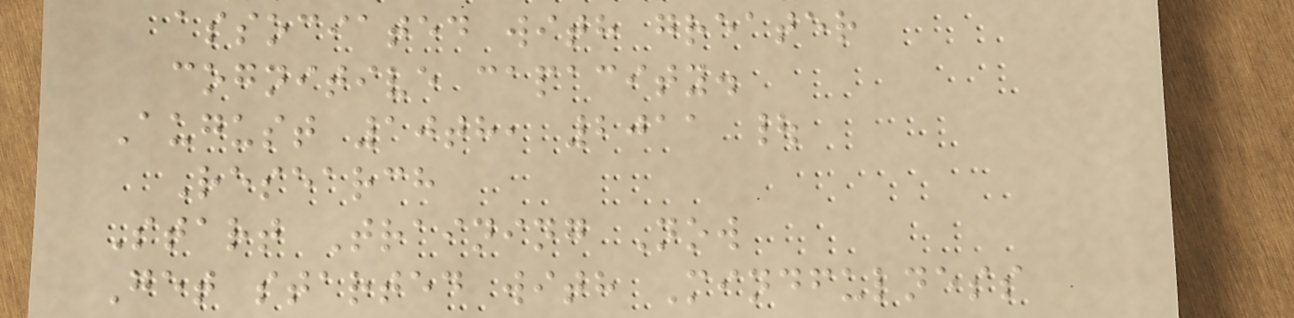associated with greater
cognitive capacity.
August 10th, 2011 |
Research
Start Training Now
Get started with Mindfulness
